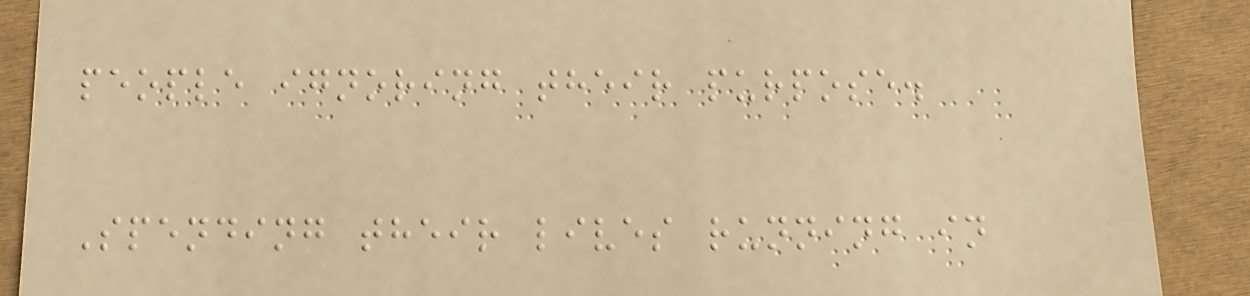people ignoring their purpose.
Spending their lives running in
